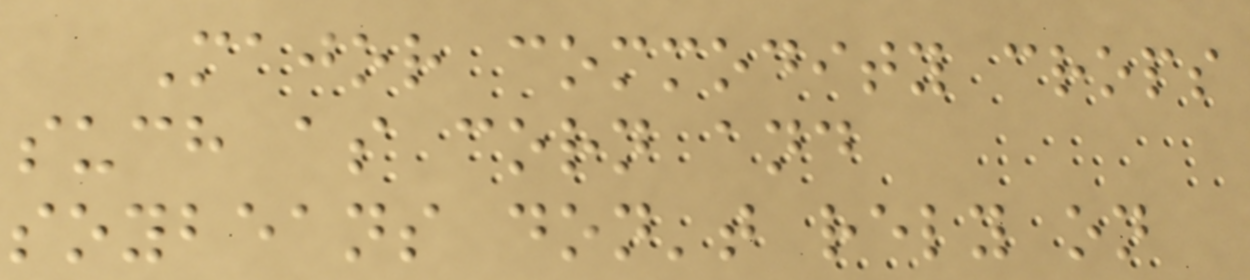Major commodity crops
such as corn and
soybeans don't rely on
